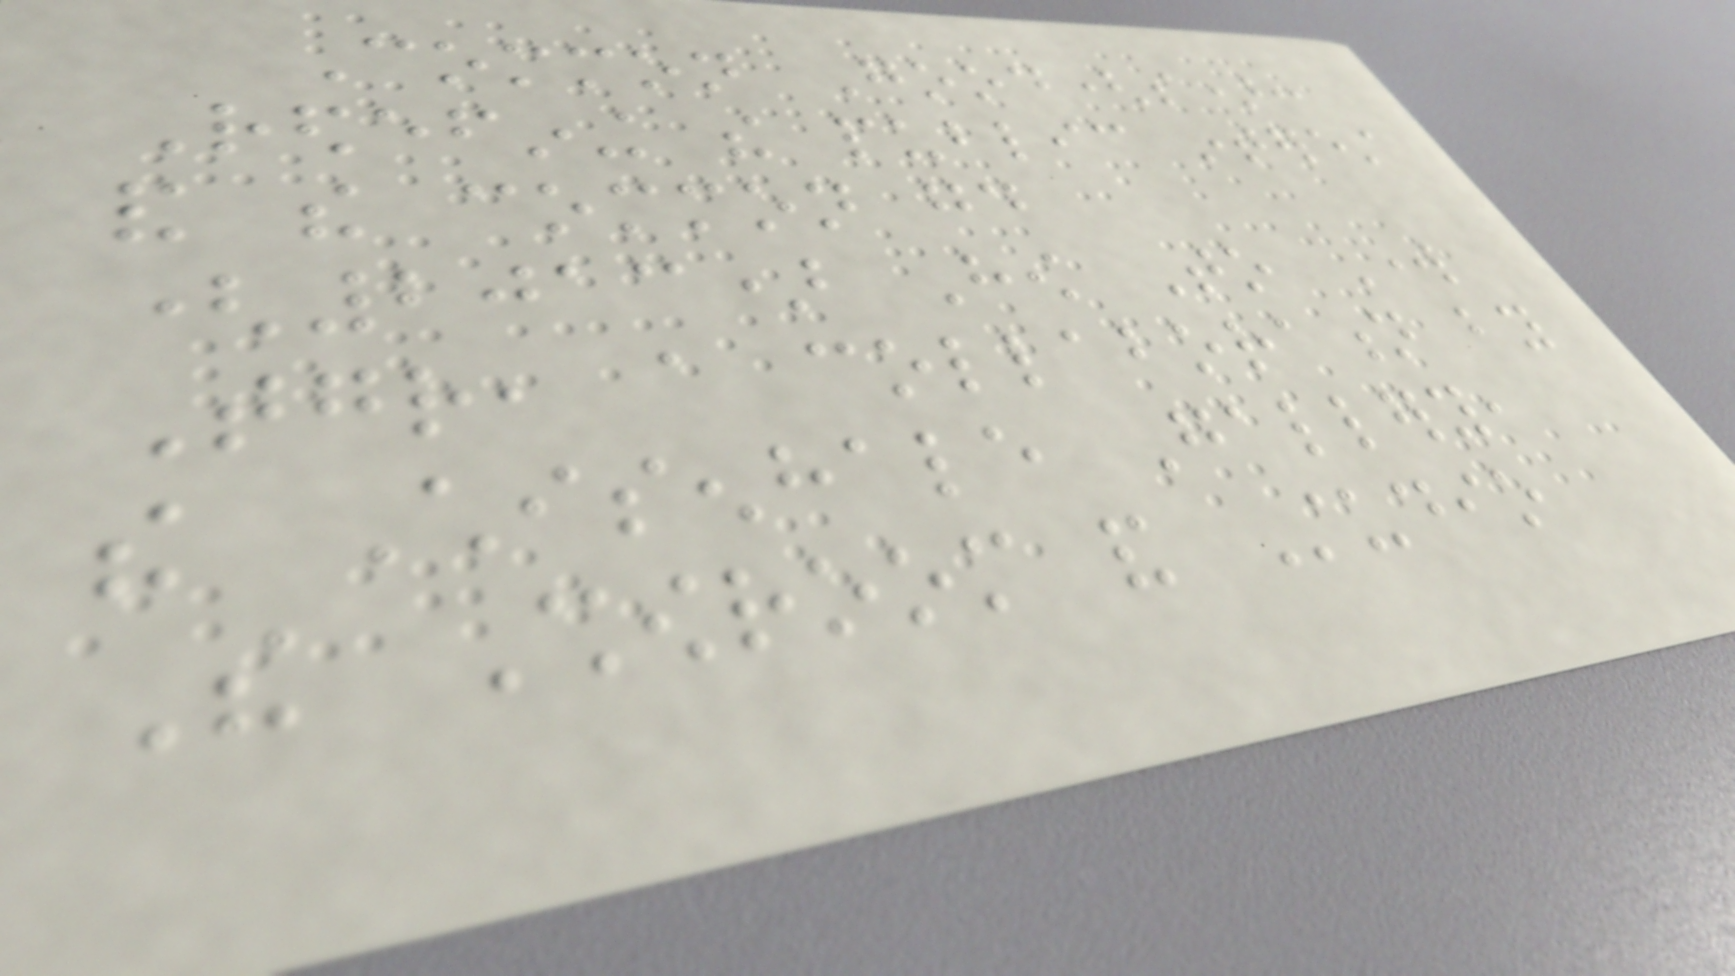Common Good(s):
Redefining the public interest
and the common good
(2013) How To Work
Together, a collaboration by
the Chisenhale Gallery,
The Showroom and Studio
